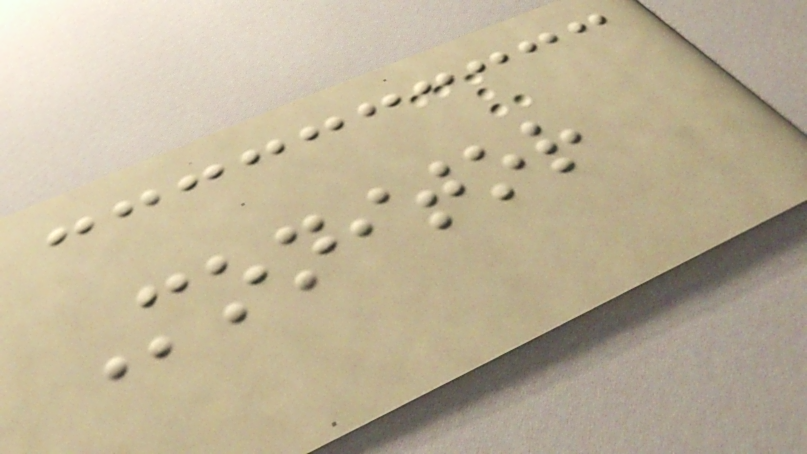Monitor
